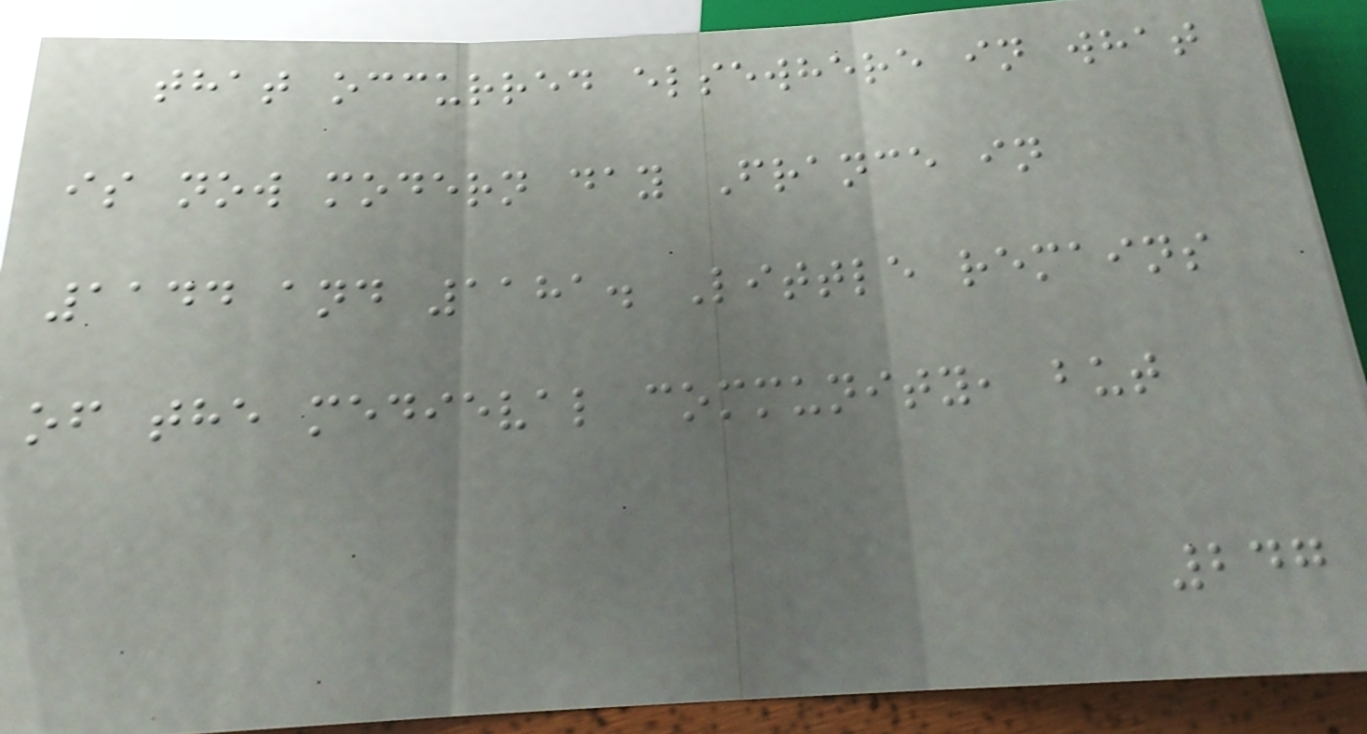that occurred elsewhere in what
is now modern day France in
1144 and 1181. Little remains
of the medieval community, but
247
